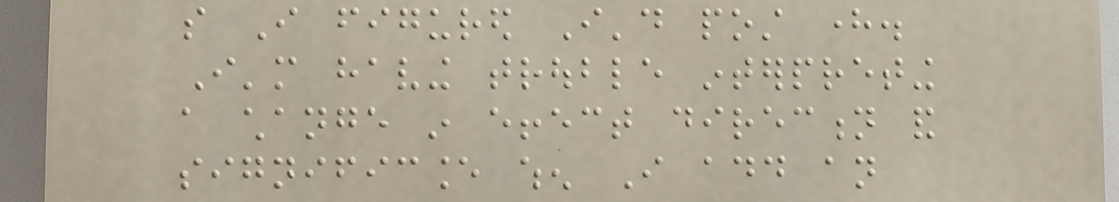so I figured I'd post here.
I'm having trouble interpreting
a change in effect direction and
significance when I add an
